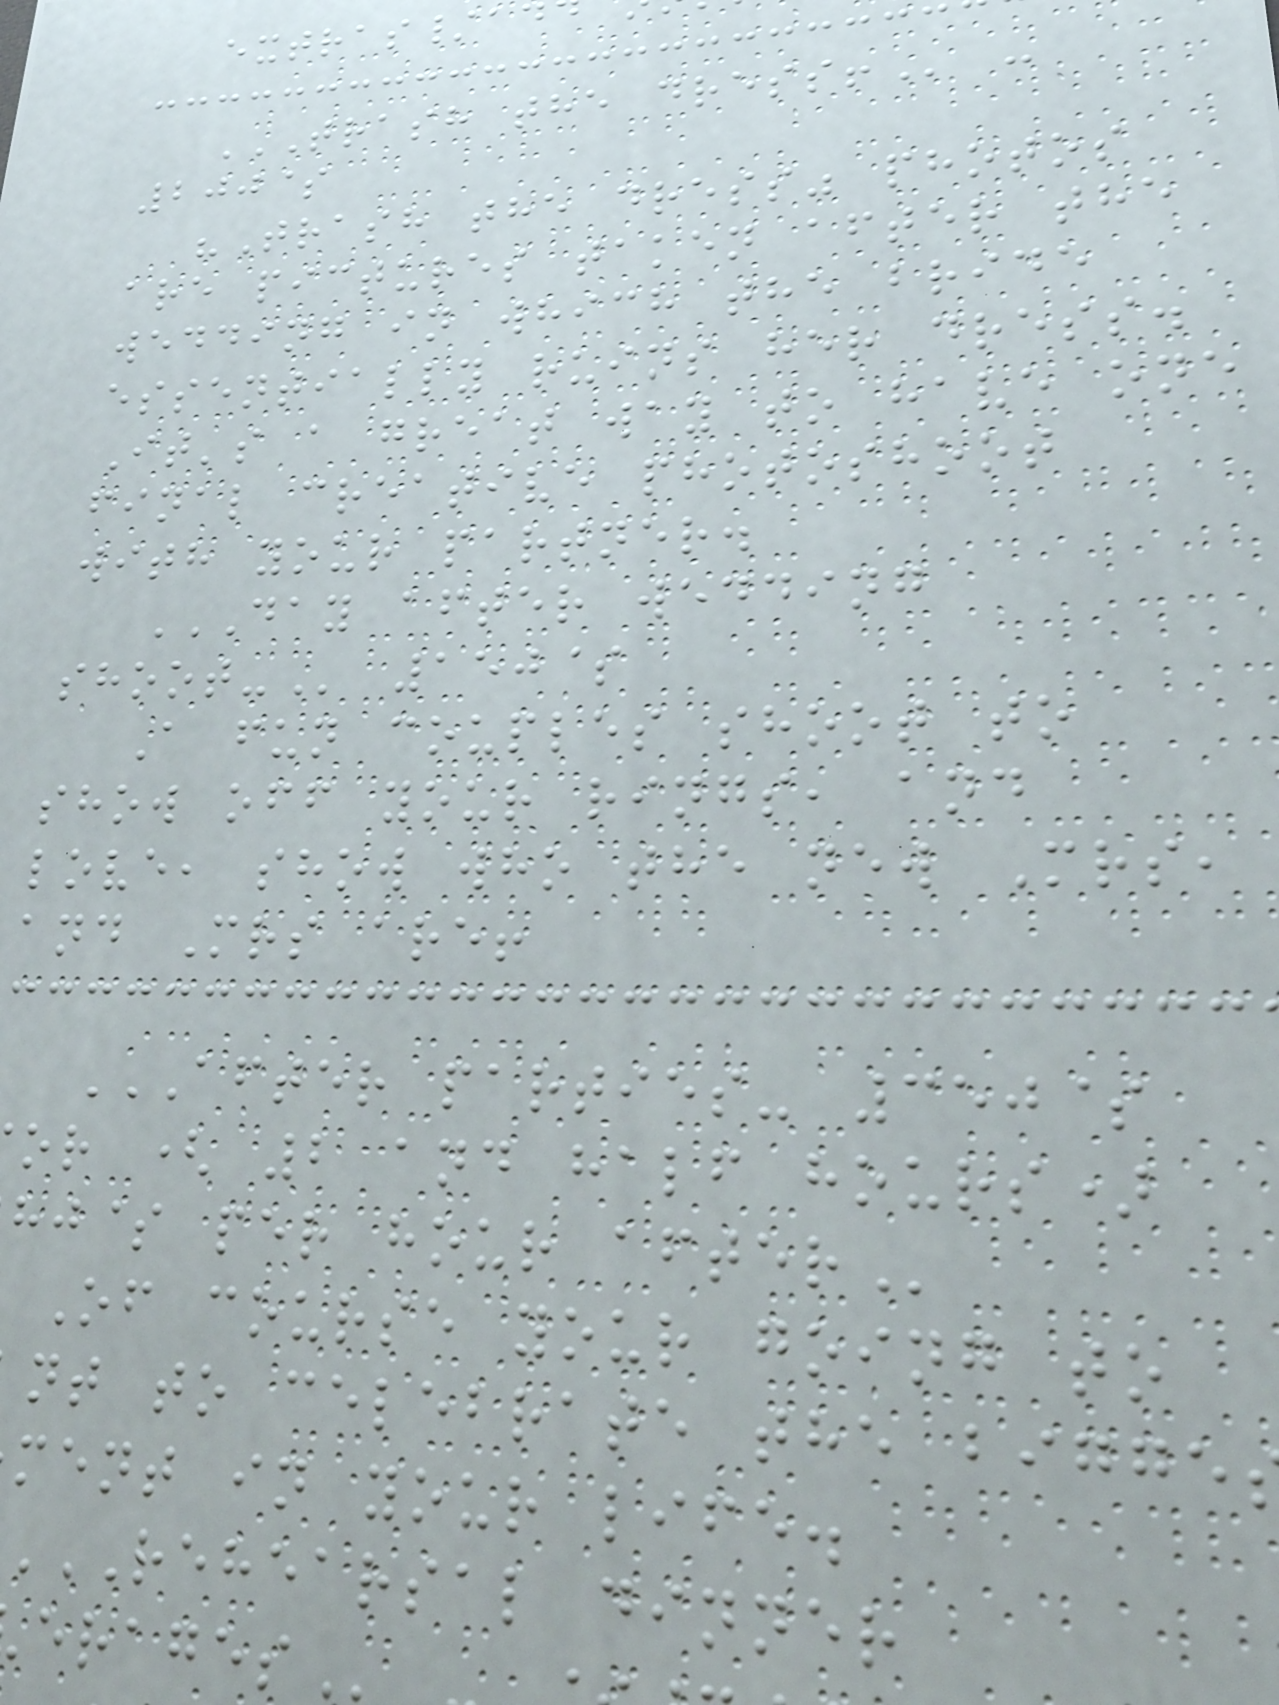extras/ad
TRASH THE DRESS! -
200$
"Trash the dress" photos
are pictures taken after the
wedding in which the bride
essentially ruins her dress.
It's a great way to have one
final creative photoshoot
with your partner.
DAY AFTER WEDDING
150$
A fun couples shoot to
show off your rings, and
love, show who the new Mrs,
and Mrs are!
AFTER PARTIES- 350$
or ( 2 and half hours)
hj$ per hour
Of course your going to
nt to celebrate the bigge
ment in your life.
REHEARSAL DINNER
